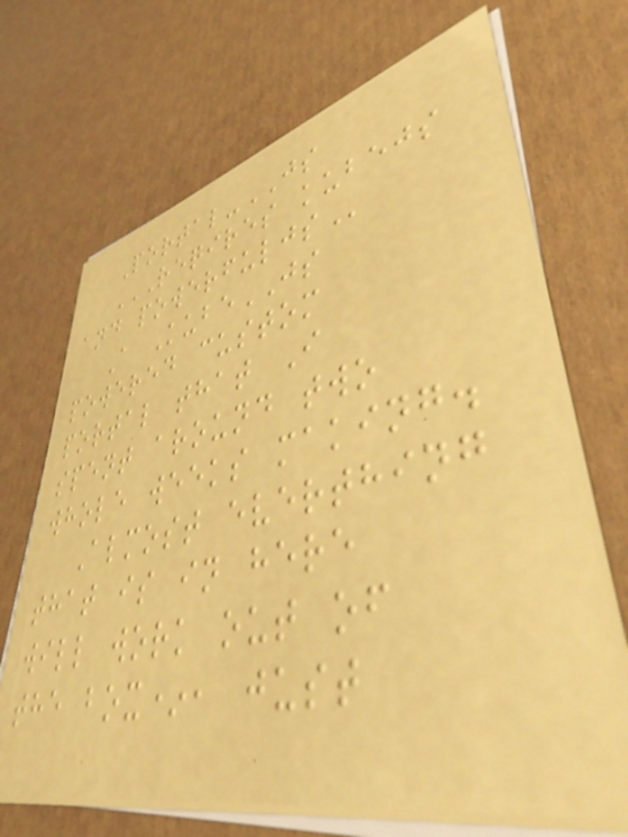Portal-JS
REQIRES KUBEJS
AND POWERFULJS
A KubeJS
powered custom
portal that I
spent around two
whole weeks making.
Almost everthing
that is in here
will work out of
the box*, just
